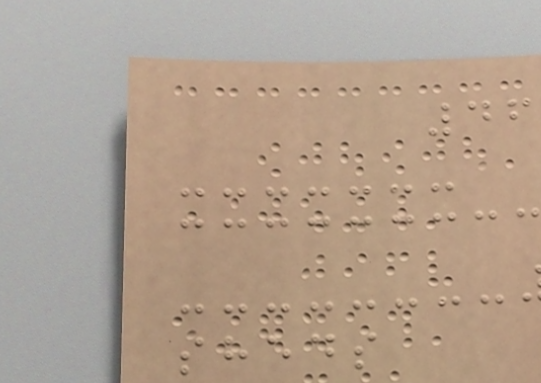46
sheds
